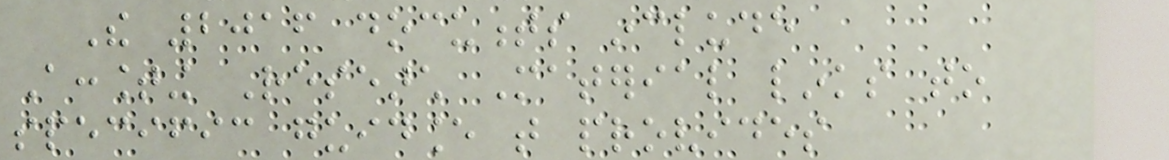The 2016 documents include
Accounting Research Material links to
specific guidance that provides
